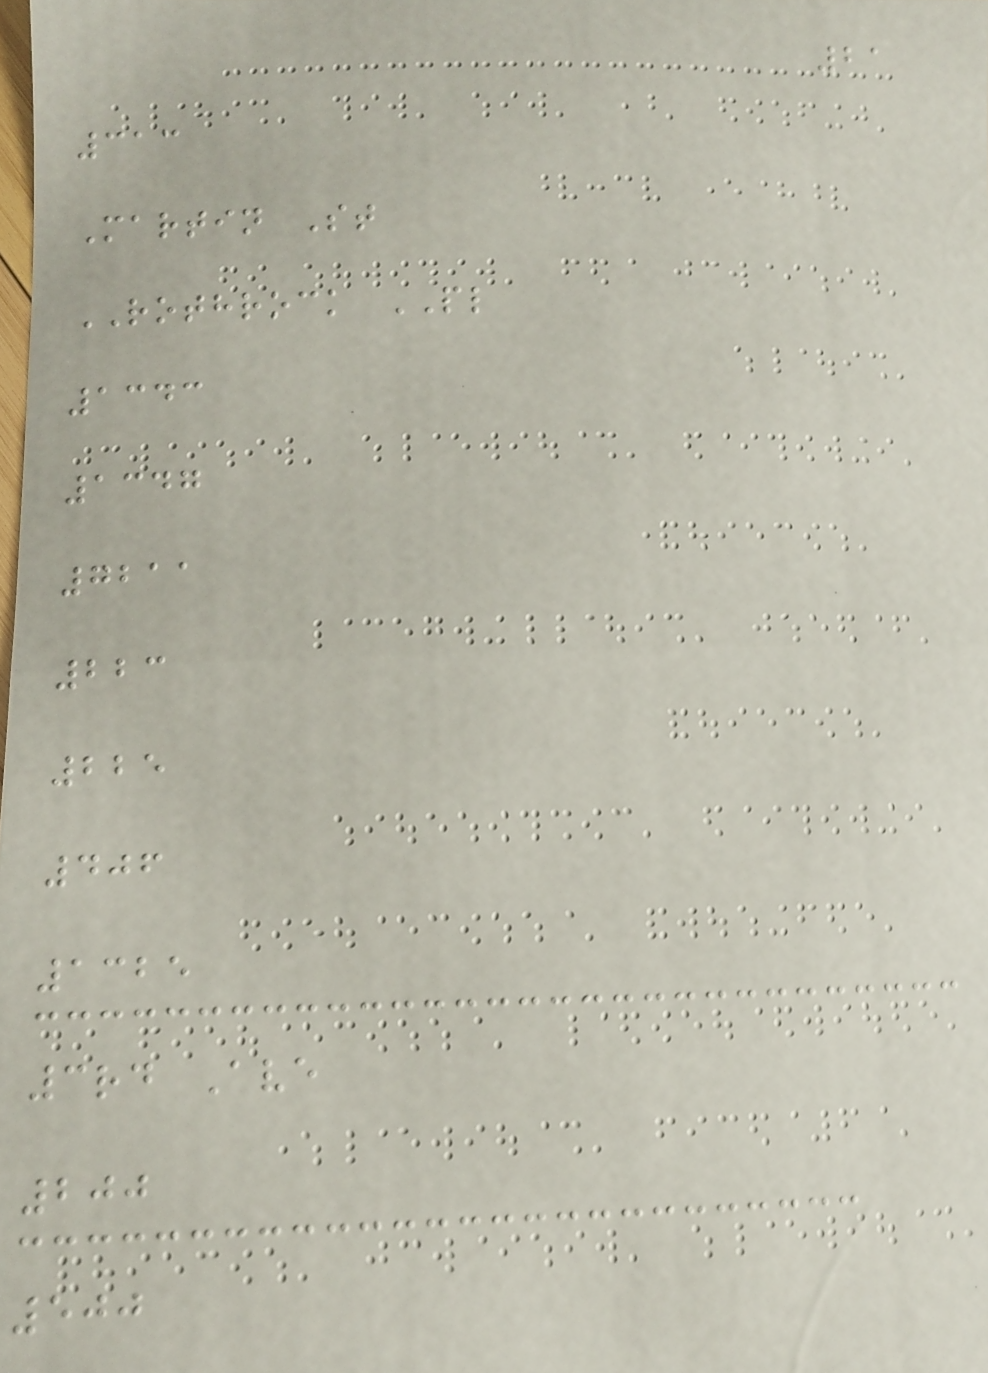21
313
Martin St
ROTHROCK PL
1343
1347
7211
223
225
406
1325
3rd Ave
200
500
